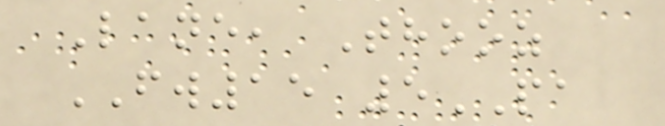Lane, Thooz
FW15 5PA
